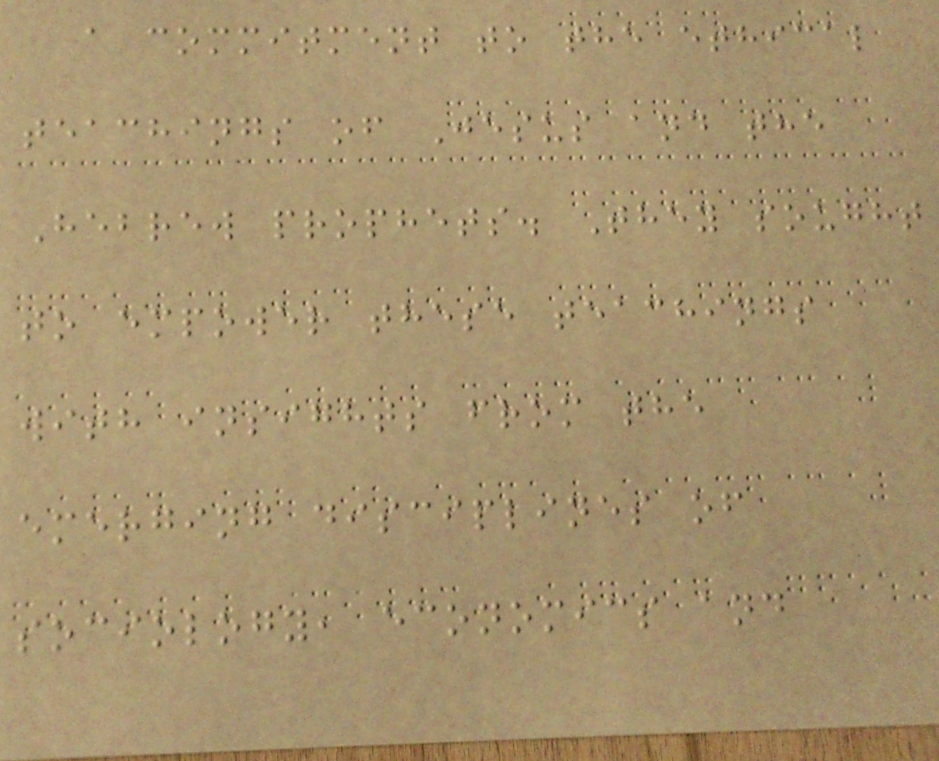a commitment to the ethical
teachings of Jesus and the
Hebrew prophets. They sought
to empower these teachings
with insights from the
emerging disciplines of
sociology, economics and
